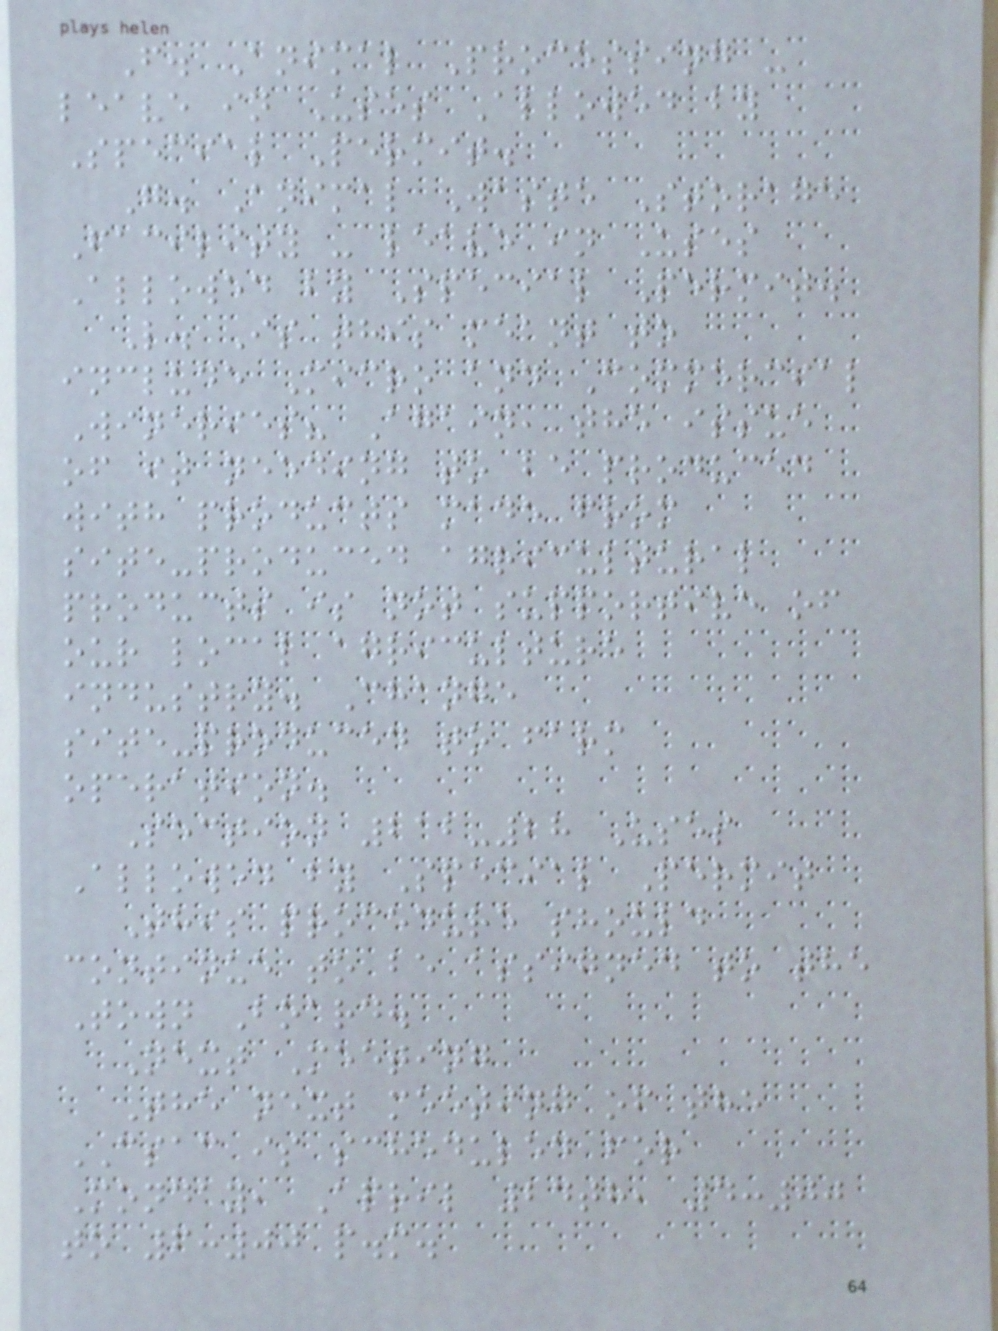F. Animal Processing -
leave in Uses Allowed by
Special Permit.
G. Animal Waste Storage
Facility - leave in Uses
Allowed by Special Permit.
L. Is this meant to
include Micro and Commercial
Wineries? Again, the issue
of it needing to be produced
with products made from
site-produced agricultural
products is not supportive of
our local agriculture
industry. Change
site-produced to farm
operation.
Section 212-28 Uses
Allowed by Special Permit
This procedure should
continue to be assigned to the
Town Board.
Next Meeting
The next meeting of the
CSAC is scheduled for
Monday, April 24th, 4:00
to 6:00 p.m.
